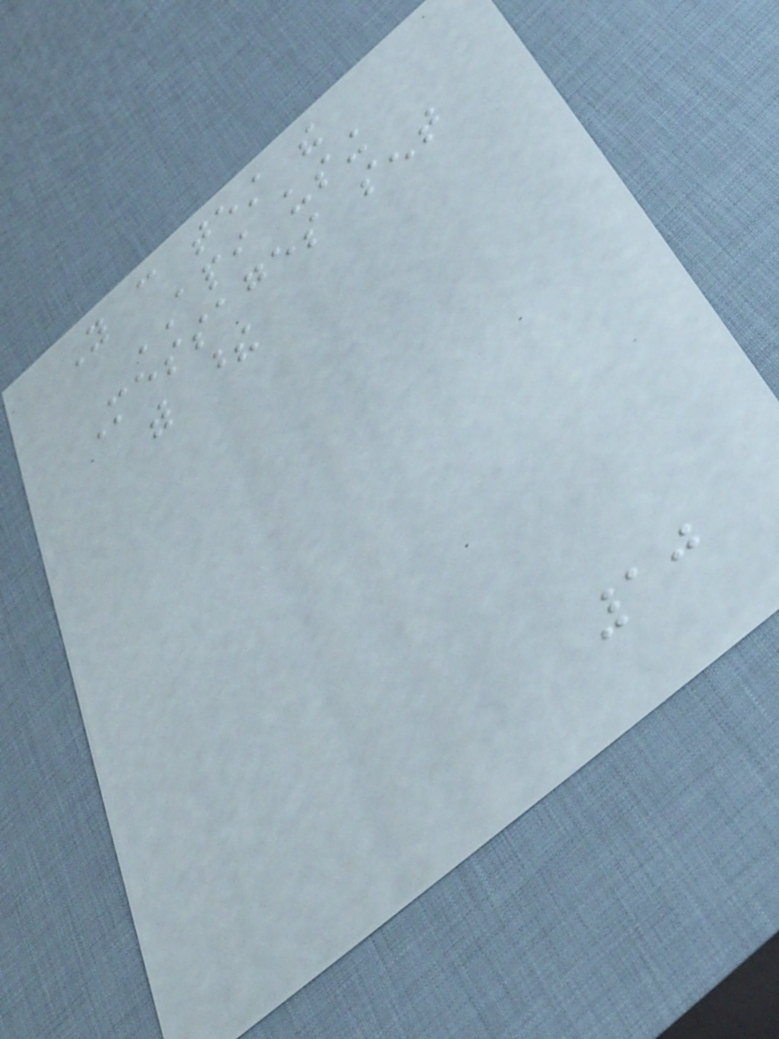You can test the
API using
Messages sent
with these
10
